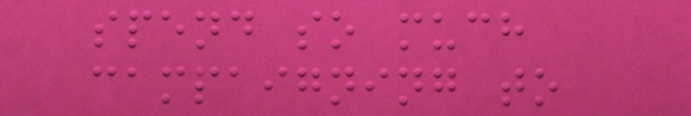spend so much
campaigning to
